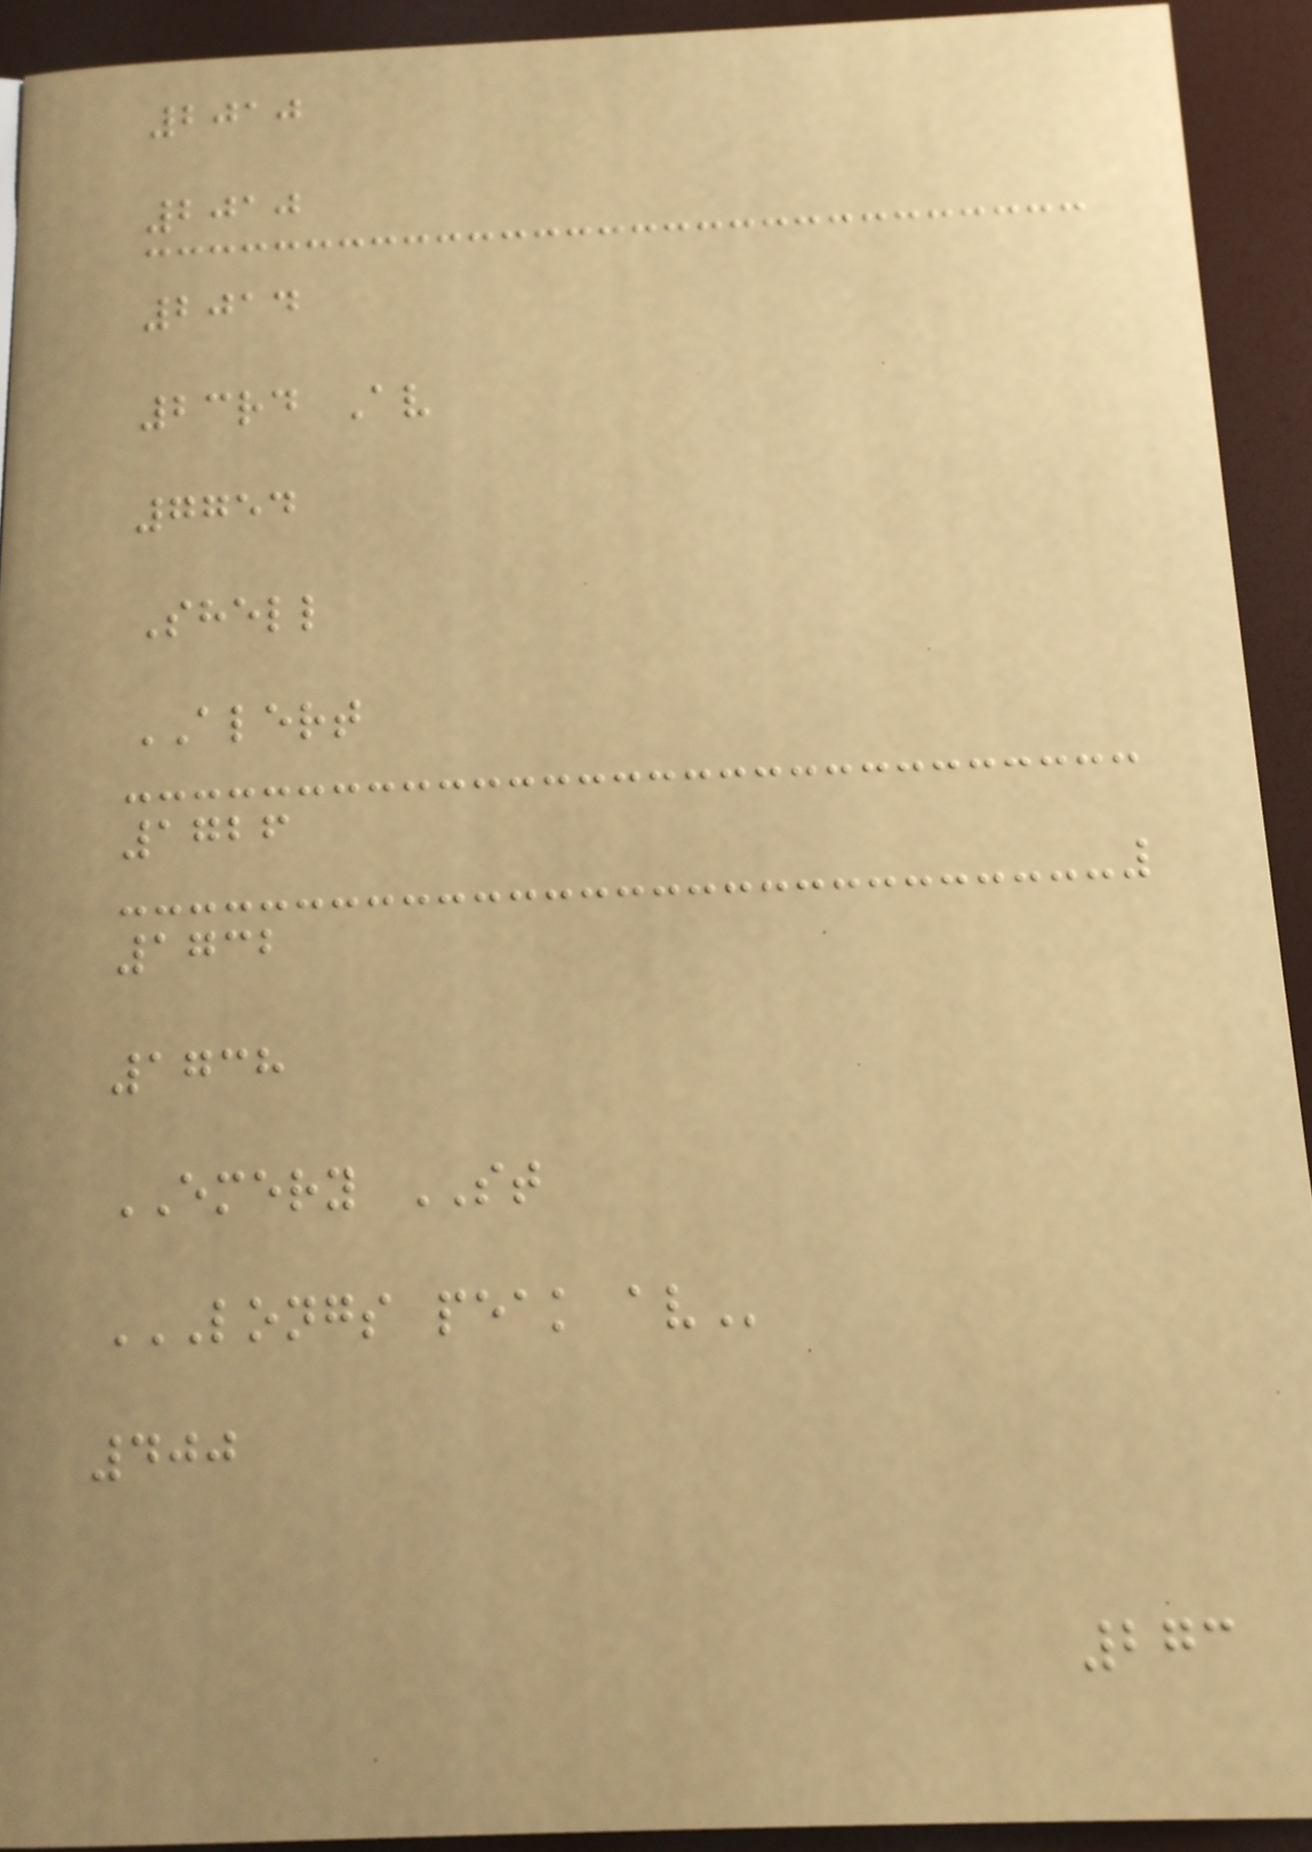2010
2010
2014
23rd Av
7754
Shell
ALERT
1726
1732
1738
EMERY ST
LONGS PEAK AV
400
273
